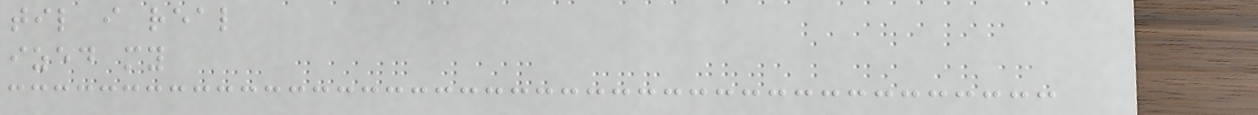til i real
ized my
